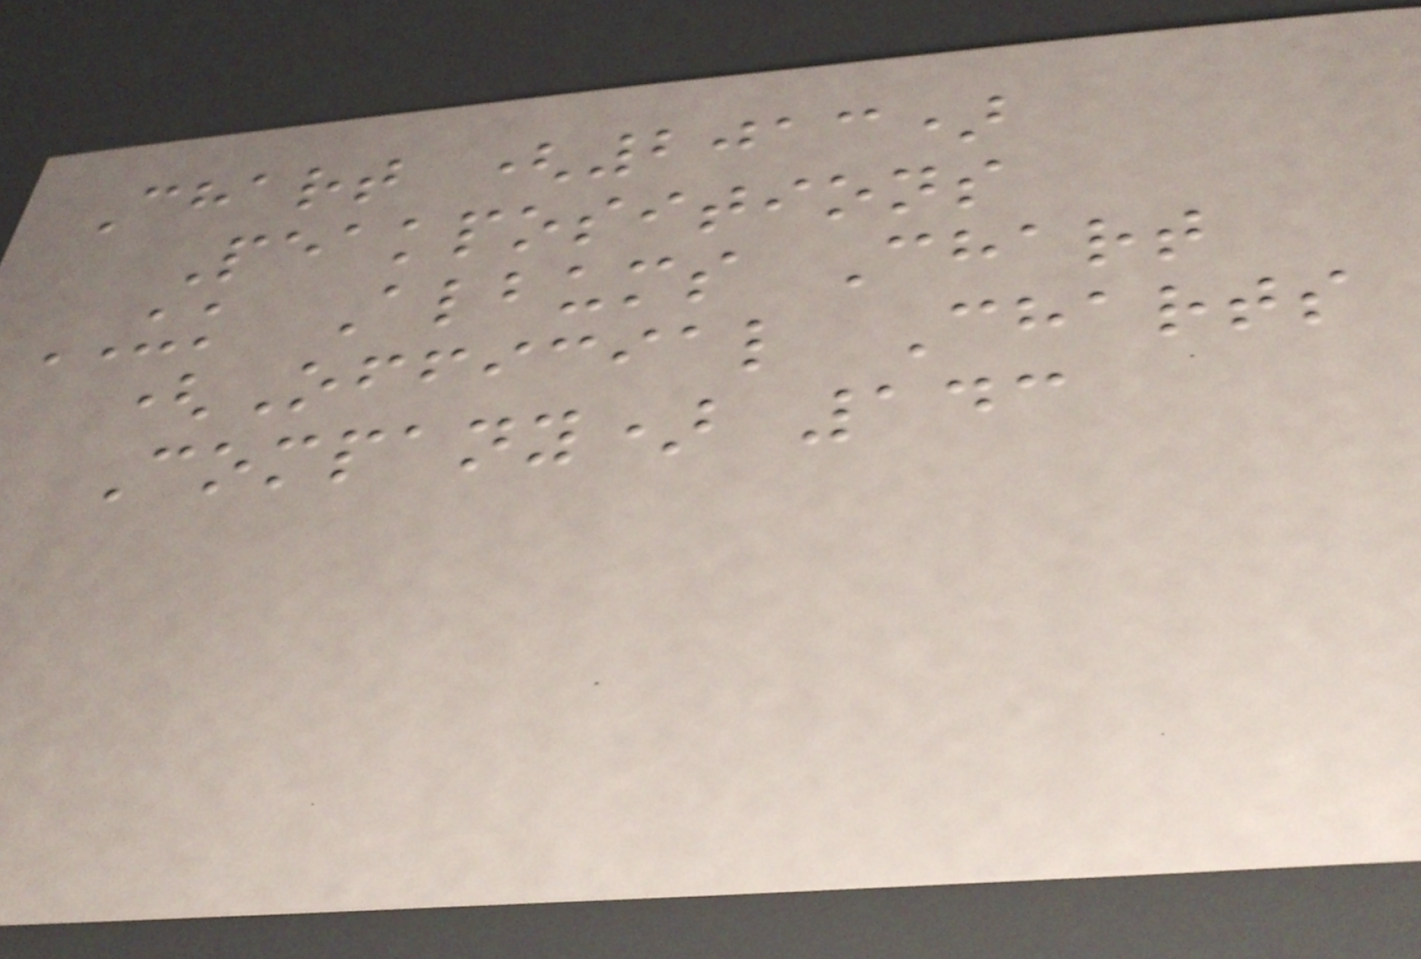Chart (2013)
Peakpositions
UK Albums Chart
(Official Charts
Company) 143
